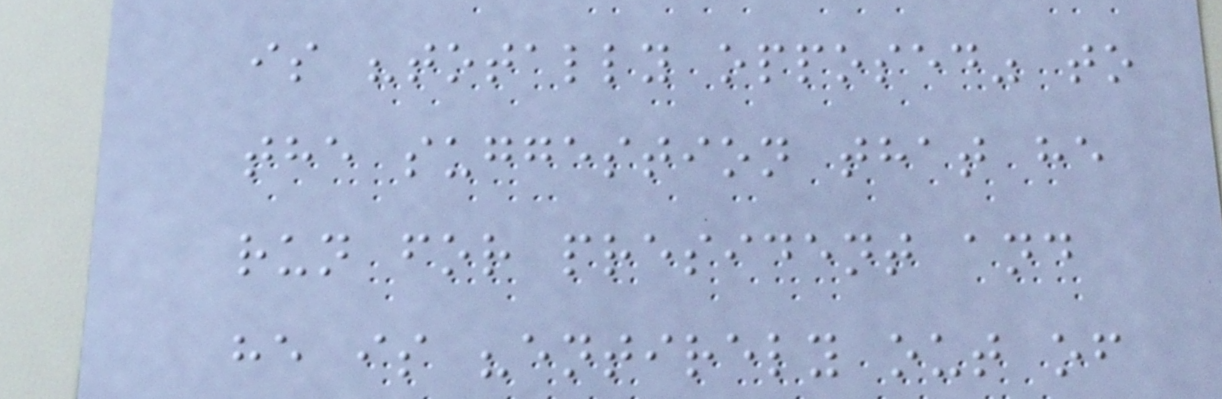is "totally opposed" to
the suggestion that he
run for president and
he is "entirely out of
